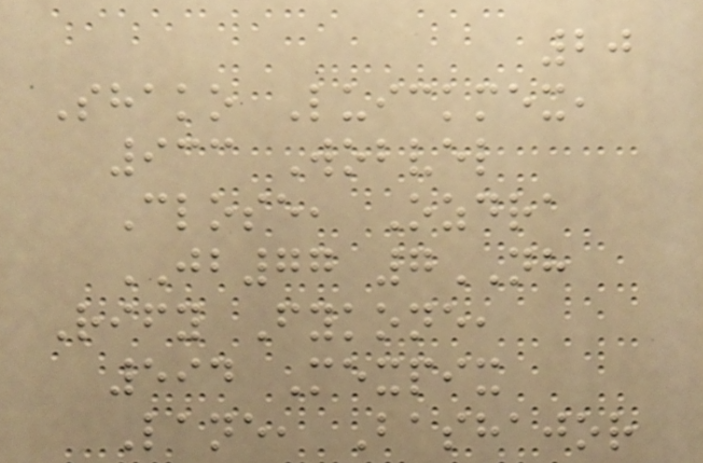20
Shako Luickmex,
933 Wobvel
Close, Ozdra
JB77 7NH
Rify Fykone,
594 Mexpix
Lane, Bashajor
